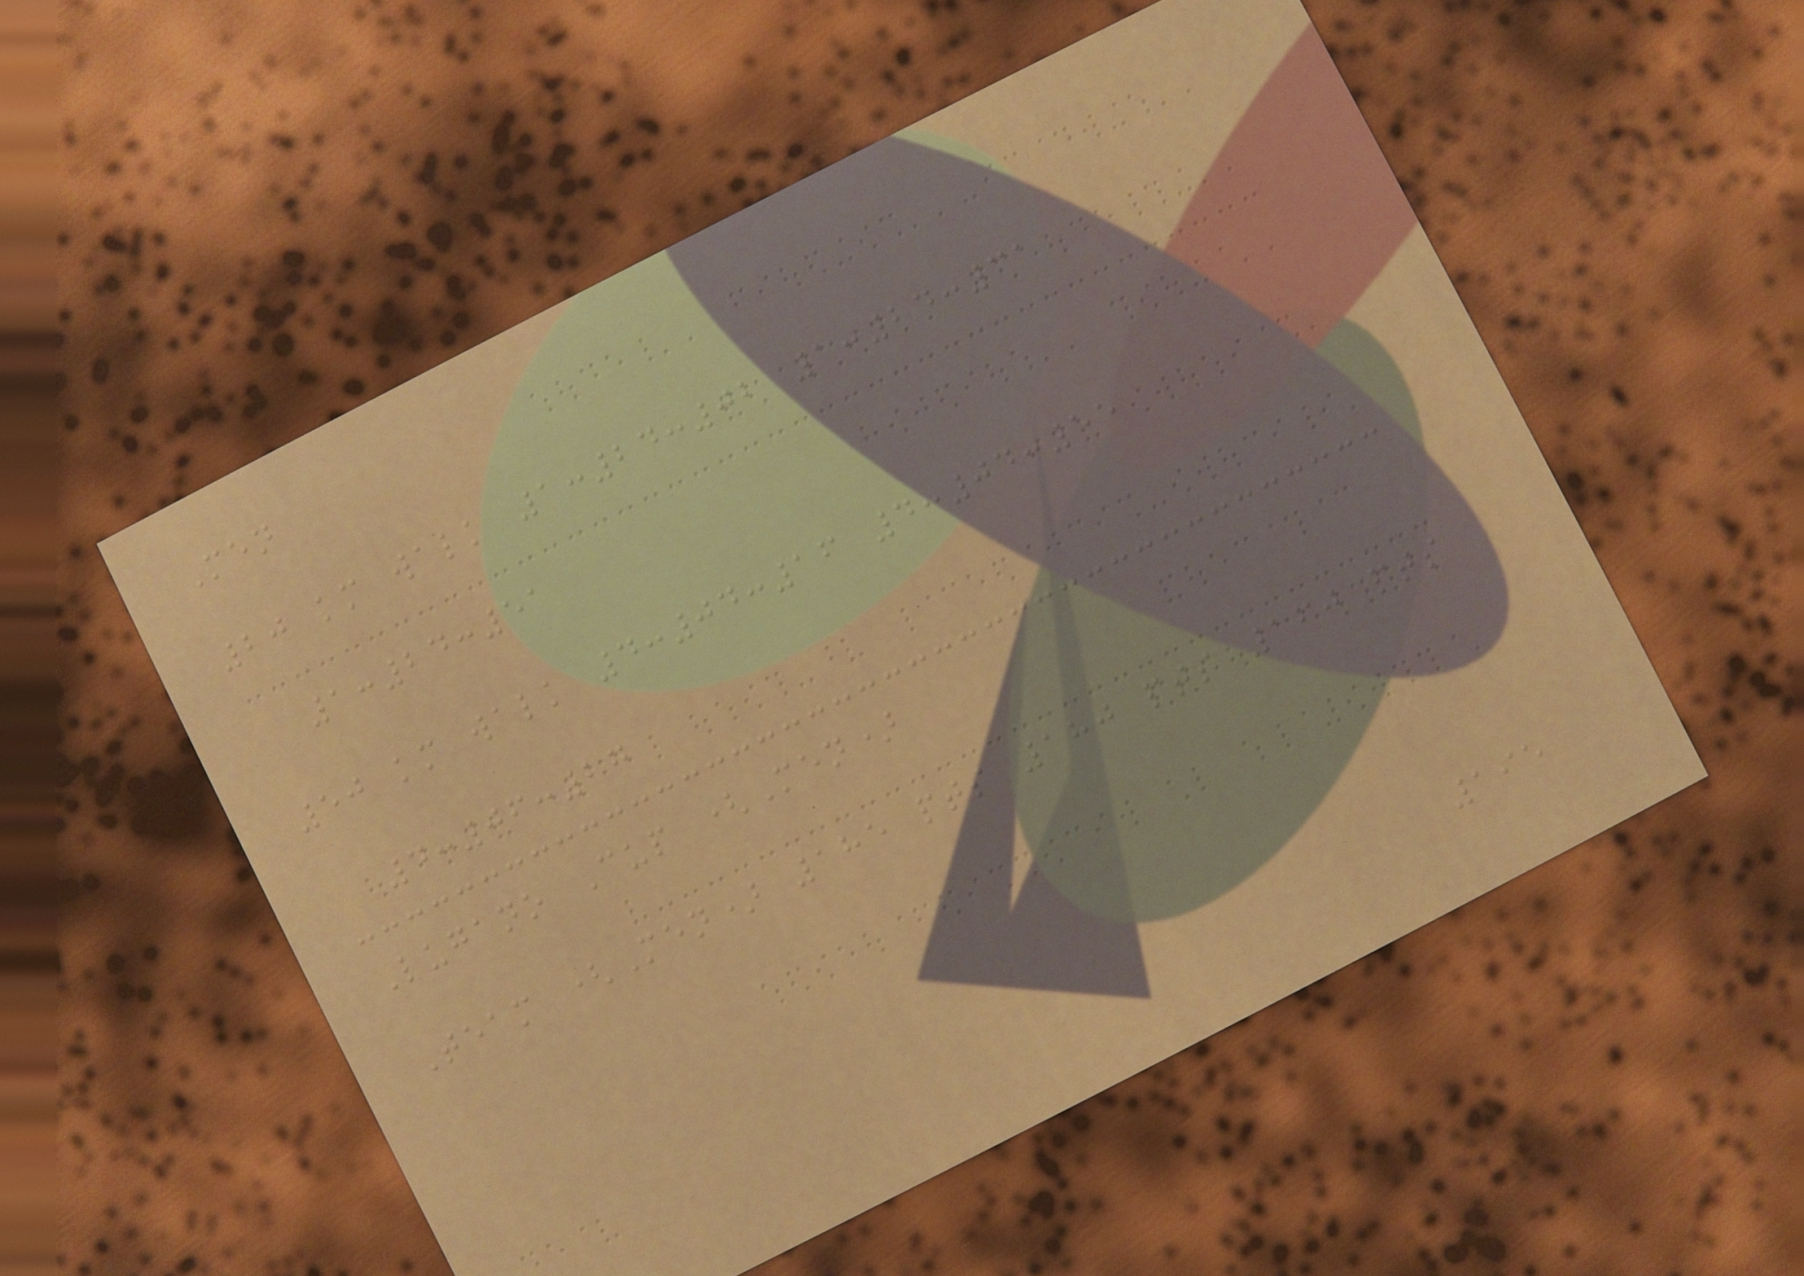Men
20 km walk 1:24:02 1:24:31
1:24:51
50 km walk 4:04:16 4:04:55
4:06:27
Lugano Cup (Men)
Team (Men) 185 pts 180 pts 160 pts
195
